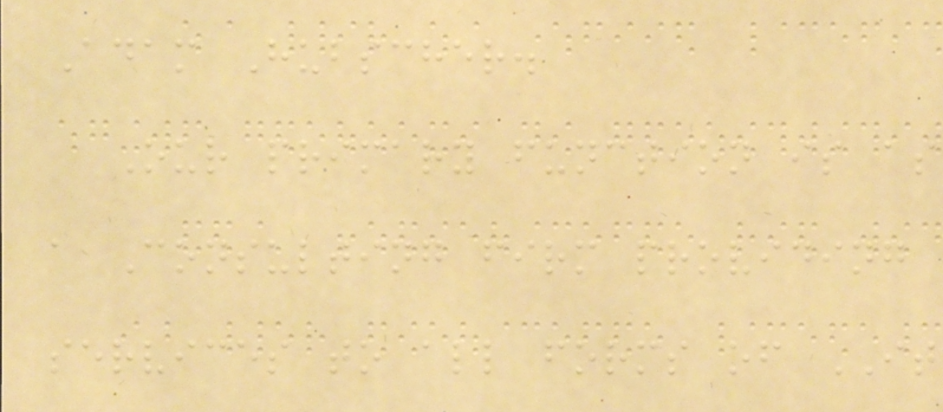Adam Hubscher.
Our primary function is as
a Consulting firm providing
services to all forms of IT
